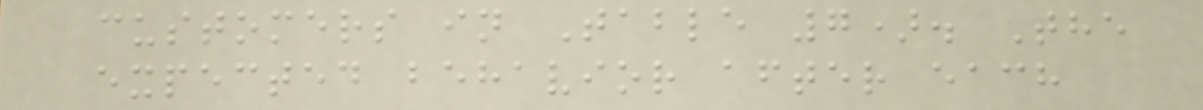customers in Table 7). The
expected behavior after each
